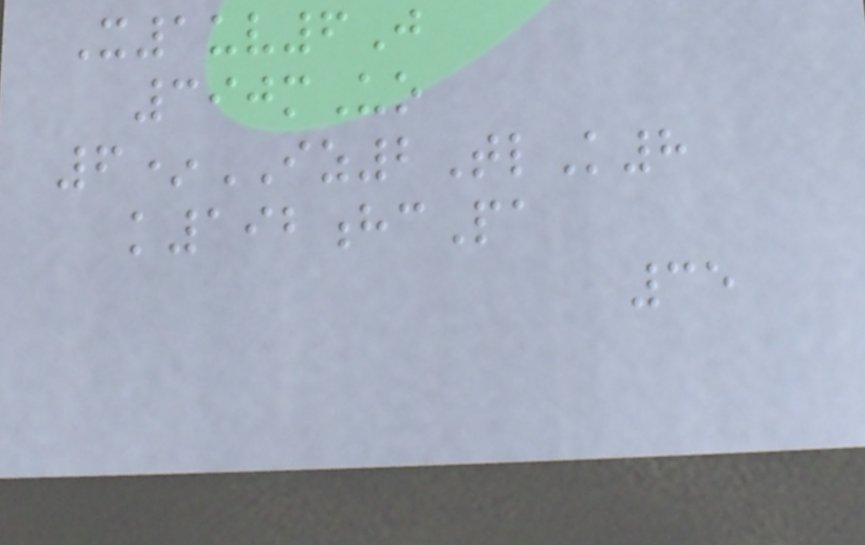X1uv6J
390mUo
6*IZ2TlK8
k192hcPa
35
